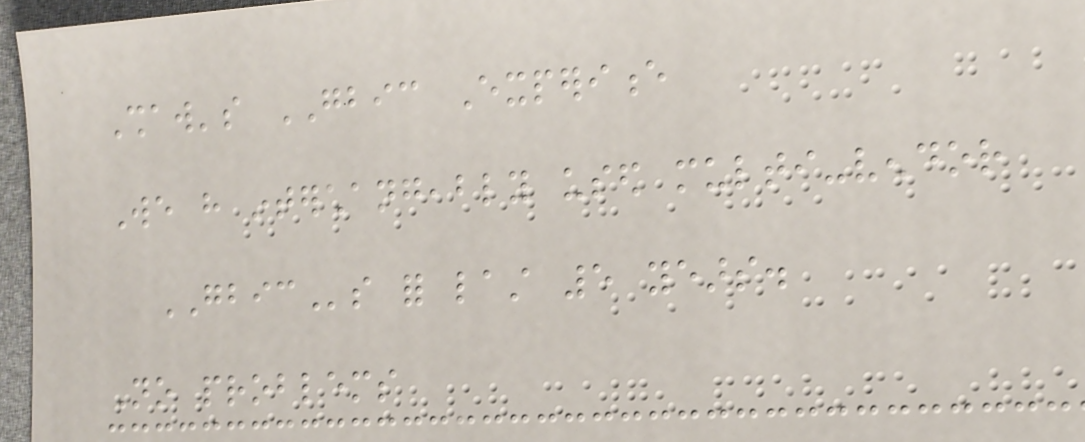Shaw's GBIC Experience
We have interchangeably used multi-vendor
GBICs for last 5 years.
No problems
